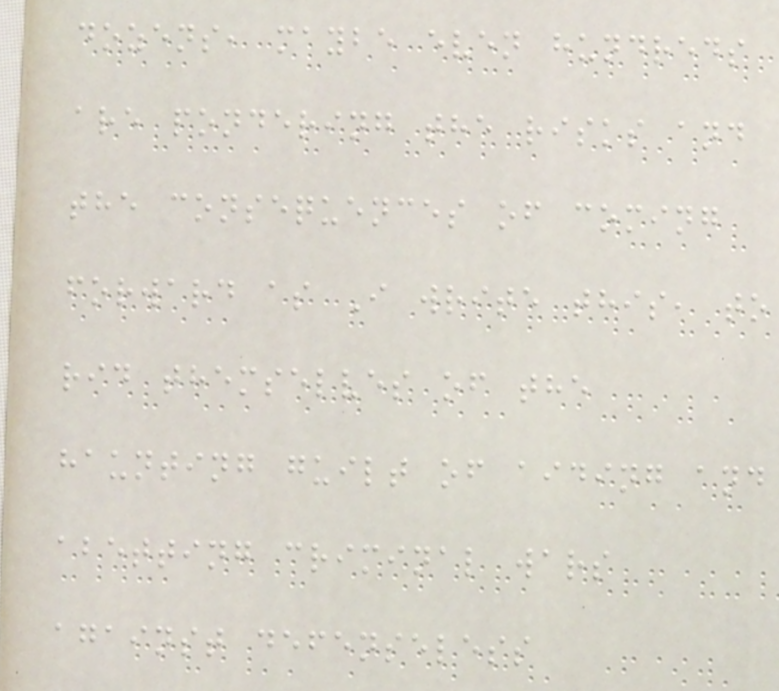dozens, maybe even hundreds
are pondering the risks and
the consequences of coming
forward as I write this, to
rid themselves of the
haunting guilt of aiding and
abetting criminal wars
against defenseless
